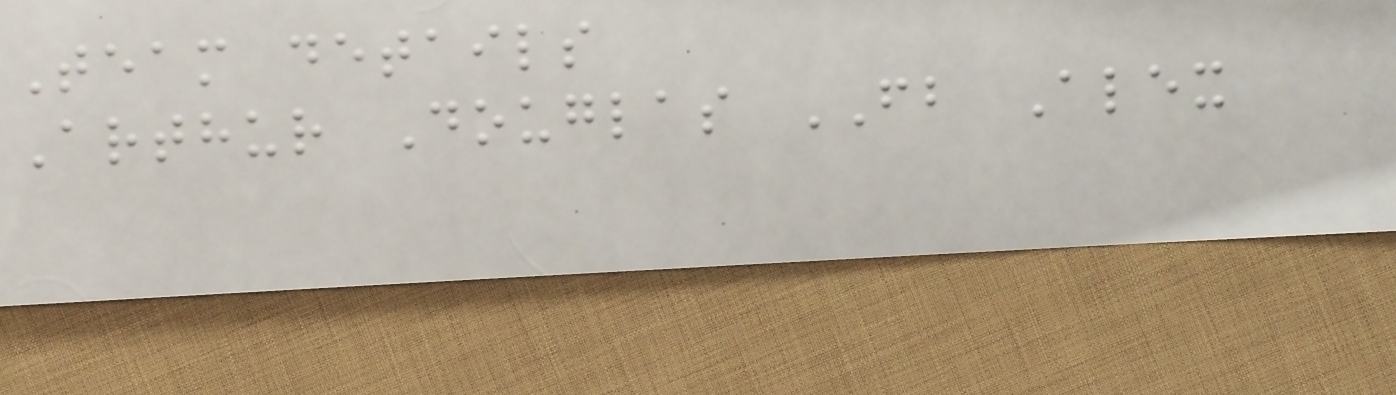Team details
Arthur Douglas FB Alex
